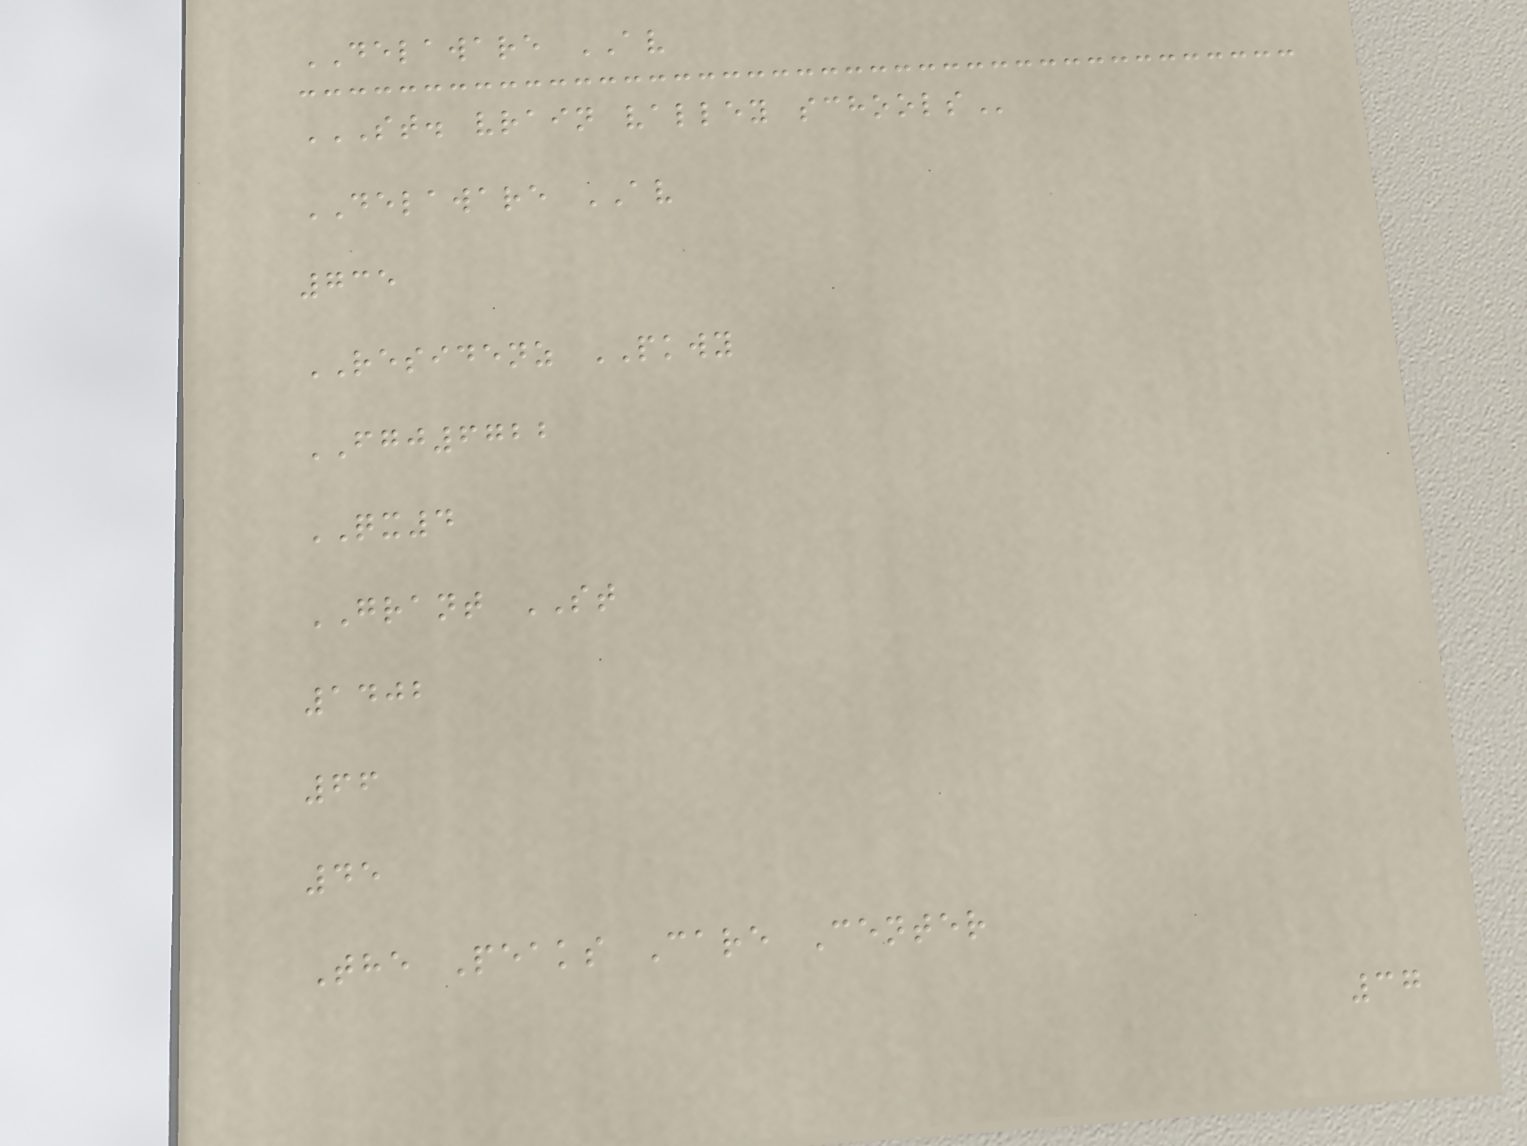DELAWARE AV
ST. VRAIN VALLEY SCHOOLS
DELAWARE AV
735
RESIDENZ PKWY
FGJ6722
QX4
GRANT ST
1402
66
45
The Peaks Care Center
37
